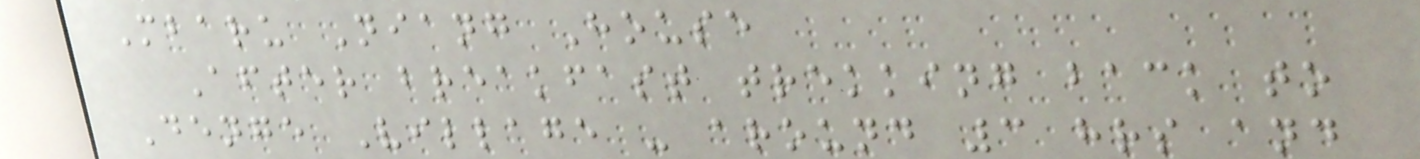Mbaru Niang House
After breakfast trekking back to
Denge Village - around 3 hrs and
